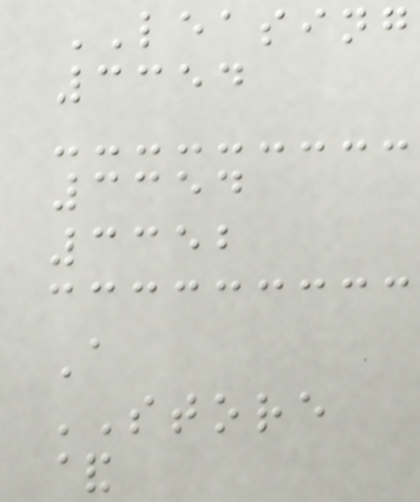LEASING
3354
3354
3352
A
STORE
&
